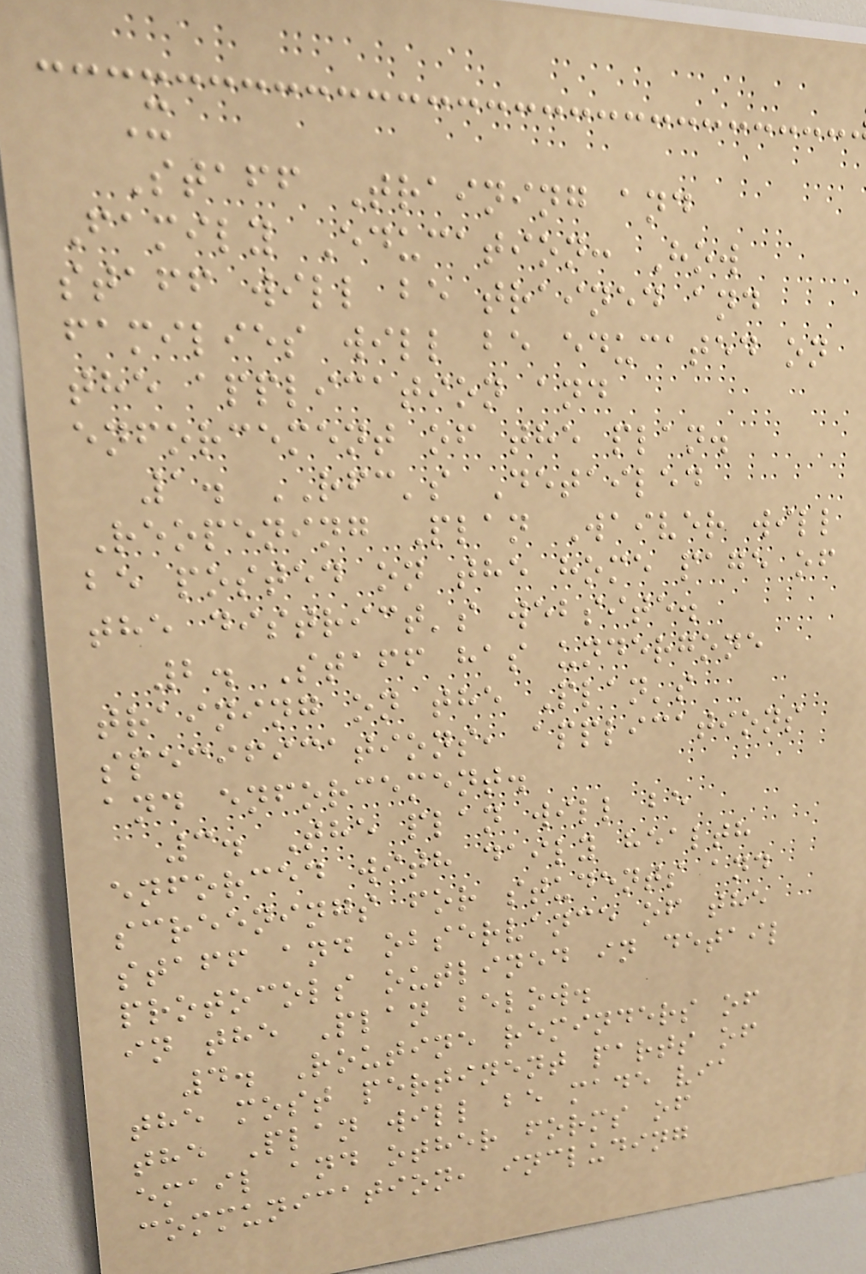X
Staff Training and
Family Education: How
staff will be trained and
families will be educated on
the application and
enforcement of the plan.
1. RFC's Detailed
Reopening Plan Waiver will
be posted on the home page of
the district's website.
2. Staff has undergone
training on the Plan's
specifications, applications
and enforcement.
3. The plan will be
enforced with daily health
screenings for students and
staff and observance of the
protocols outlined in detail
in the Plan below.
4. Routine reminders of
the most pertinent parts of
the Plan will be made via
email and other forms of
communication, including
